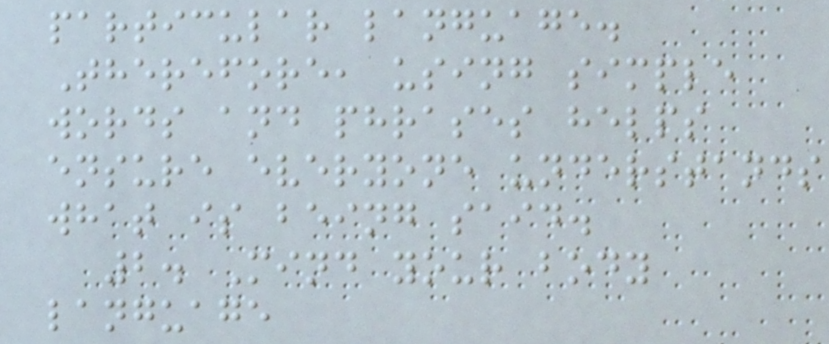particular language.
Therefore, using simple
words and phrases helps
ensure everyone understands
what is being said.
2. Mind your body
language
